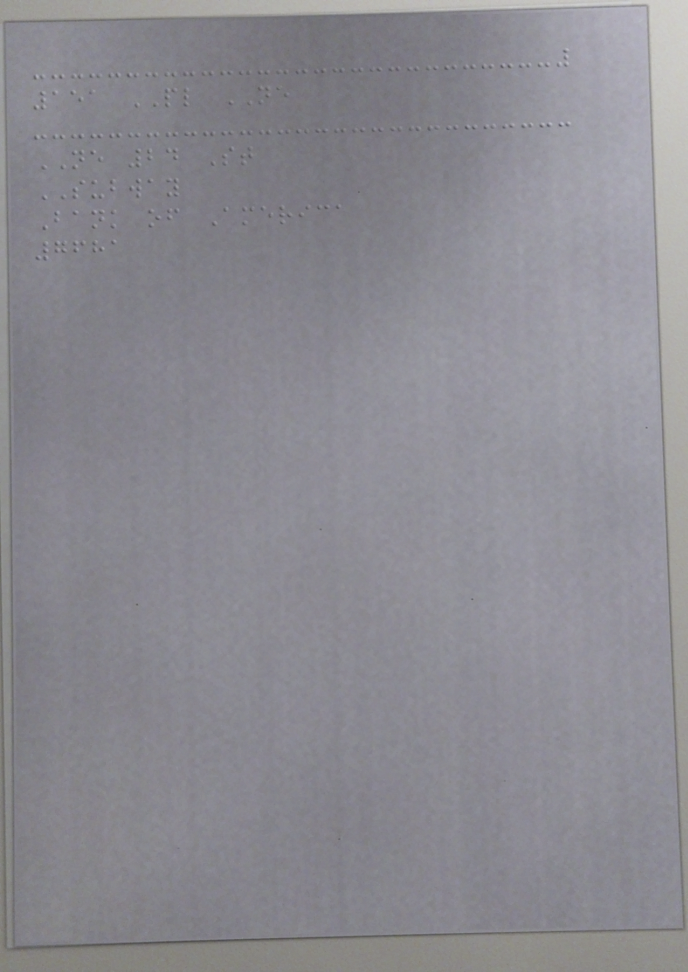151 PL NE
NE 24 St
SUBWAY
Bank of America
7681
